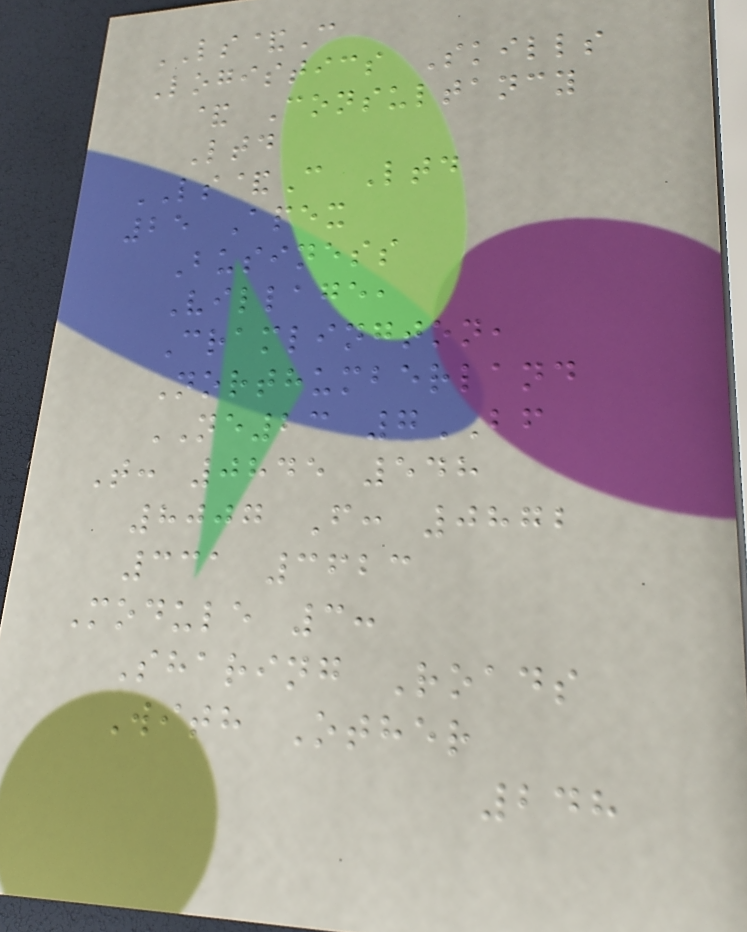LS&C
Logistics Skills
& Consultancy
Ltd
LS&C Ltd
25 Apex
Business
Village,
Cramlington,
Northumberland
NE23 7BF
T: 0845 548
8007 F: 0872
331 3623
Module 3:
Sharing Roads
With Other
248
